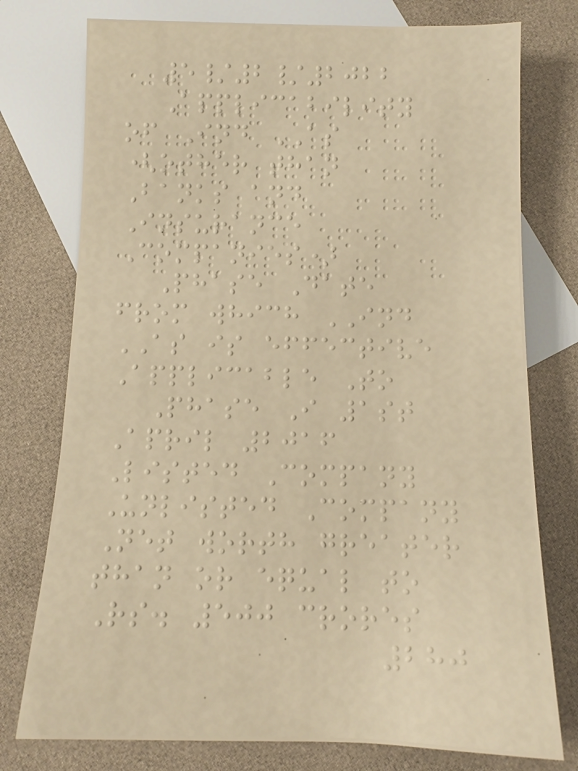5/2/2022
Applicability
of Ind AS
(other than
Banks and
Insurance
Companies)
Phase Date
from which IND
AS is effective
Applicable To
Phase I 1st
April 2016
Listed Company
Unlisted Company
Net worth greater
than or equal to
Rs. 500 crores
280
